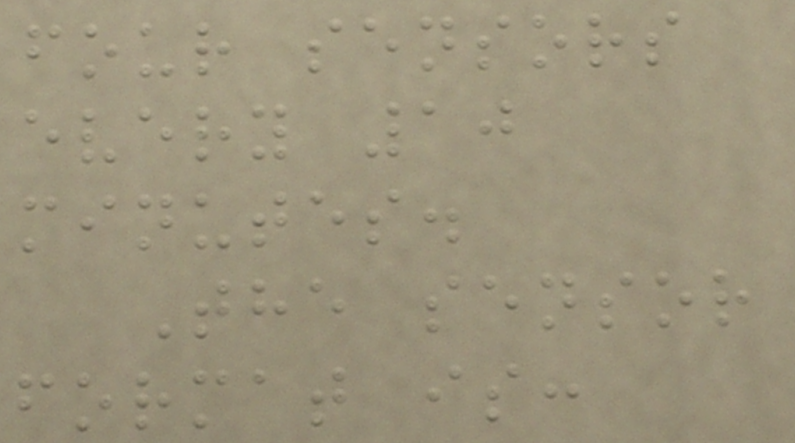four sensors
every 10
minutes.
The sensor
format is:
